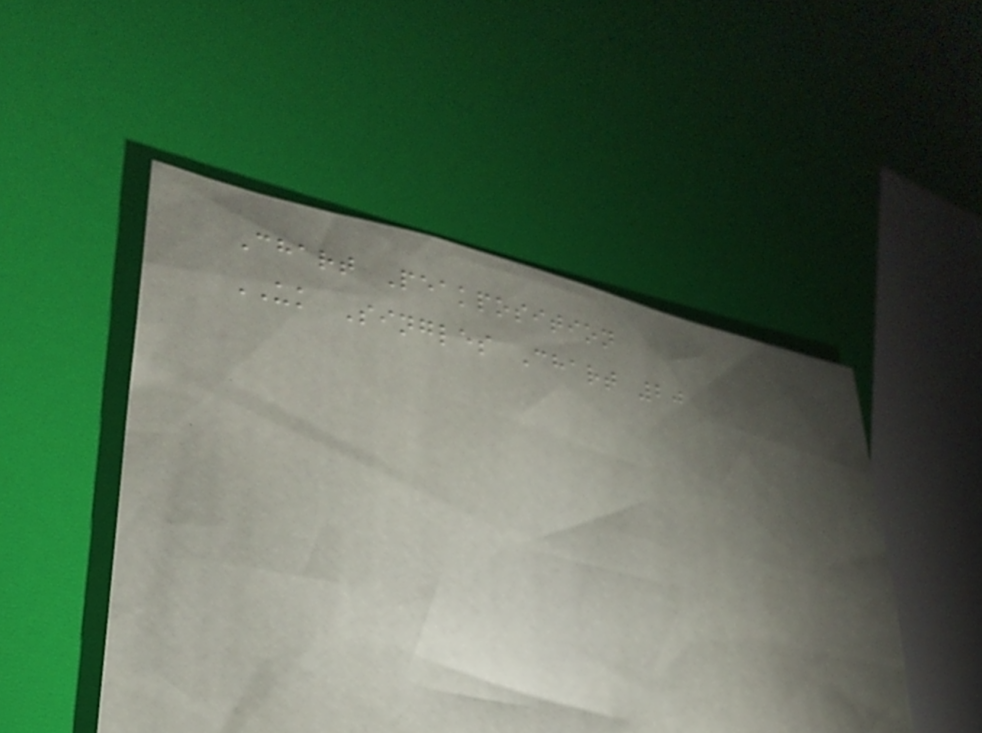Chart Peakposition
UK Singles Chart 20
